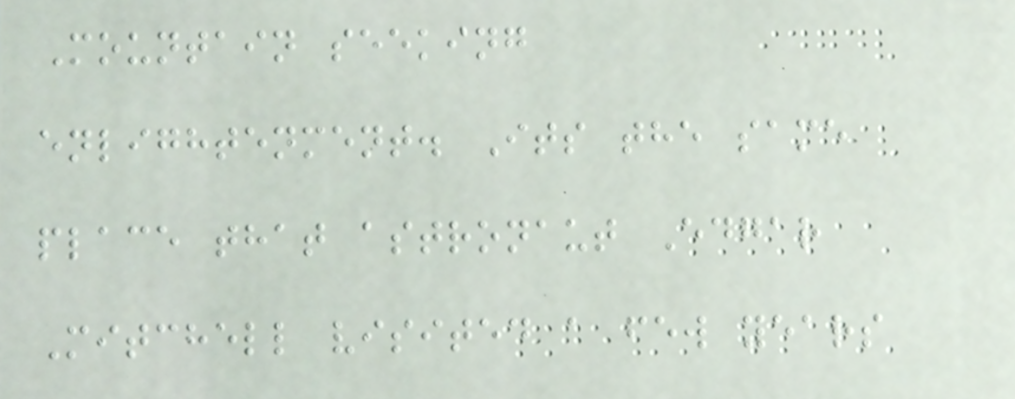Mountain seeking
enlightenment. Its the same
place that astronaut Edgar
Mitchell visited a few years
